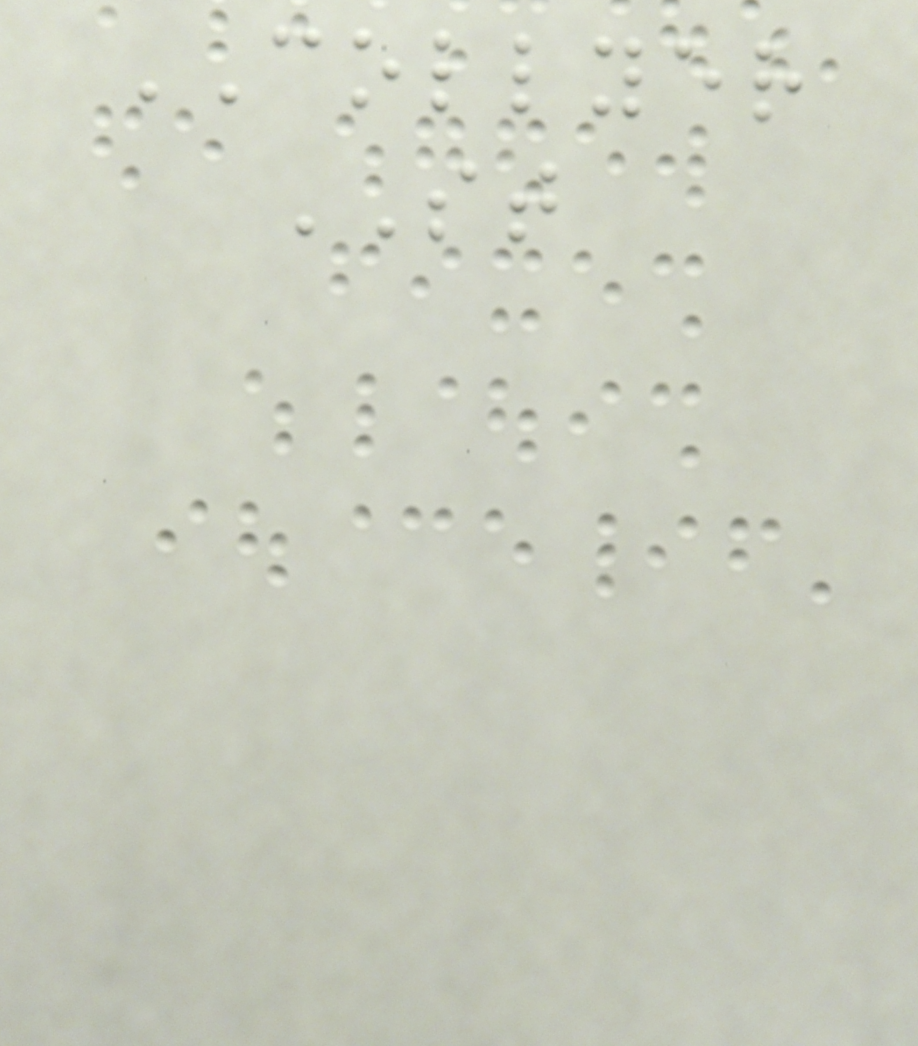COLLYER
ST
